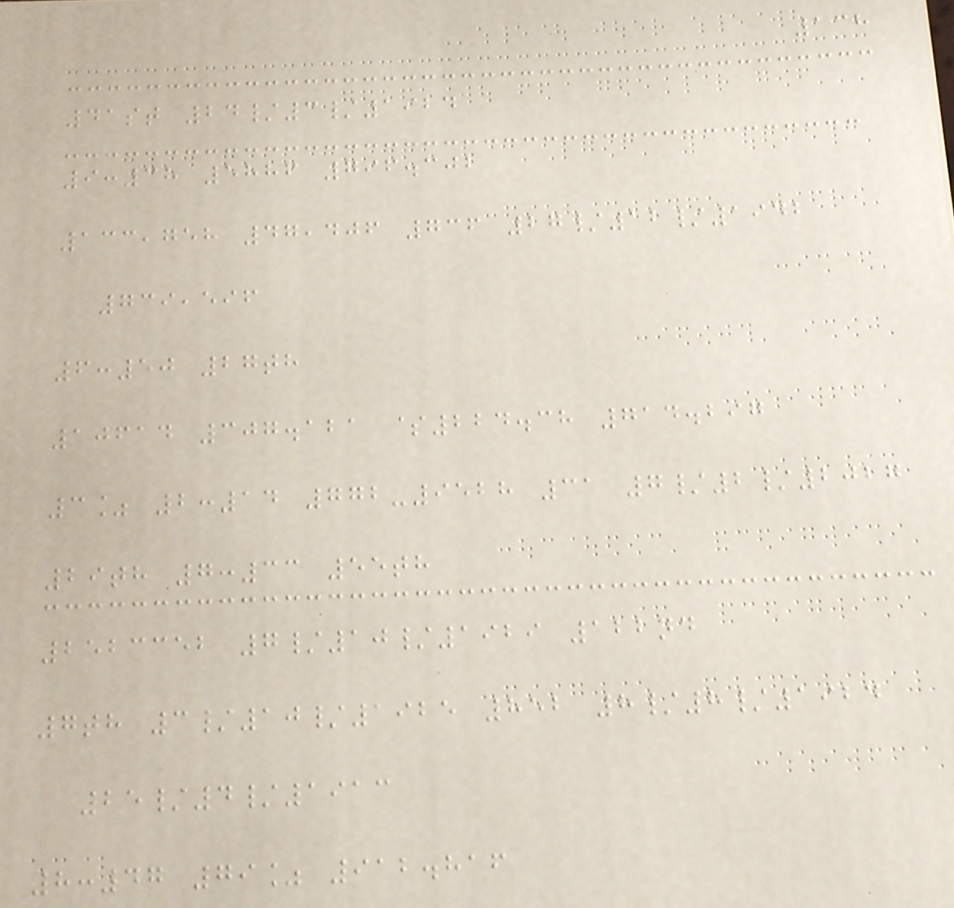138
41st 24/3/1924
9:38 5886 796.302
133,758 47,406 736 27/12/1942
739,596
6:50 27th
10614 307.121 $224.38 714.297
3% 2:14 772-9528 31 7/2/2027
29th 7:33 55th
2523352 7/10/1929 122nd
7th 3/10/1925 852 8/8/1924
25/4/1913
8:47 79% 912.816
